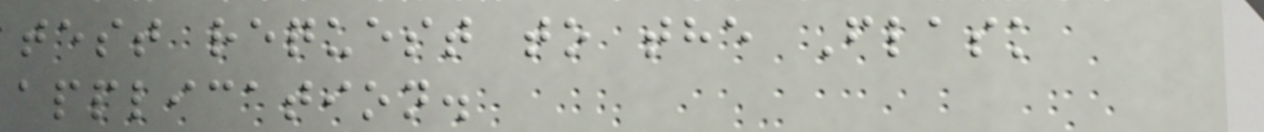test request to the Flask
application.
